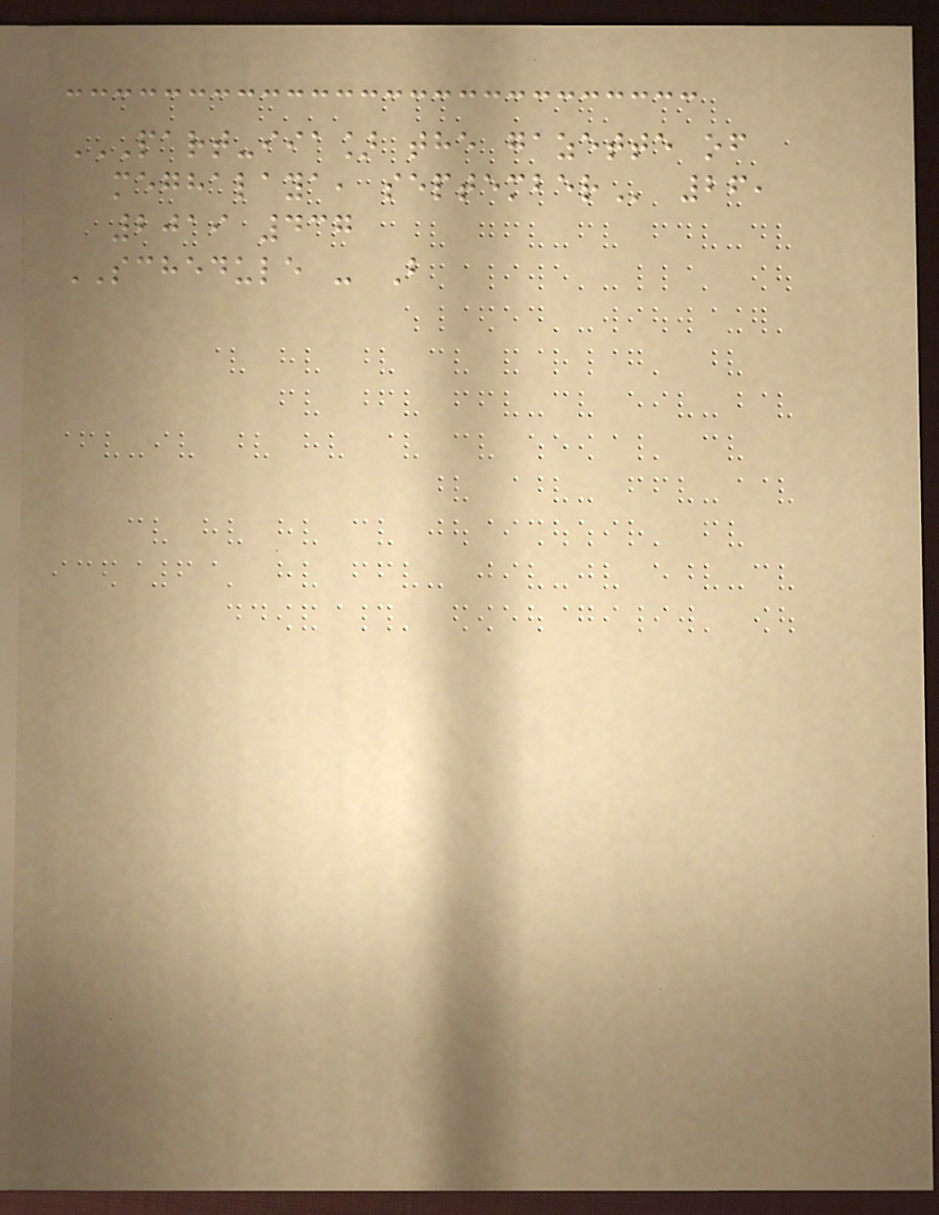PART-IIA] THE GAZETTE OF
MEGHALAYA, SEPTEMBER 26,
2019 437
SCHEDULE - B
